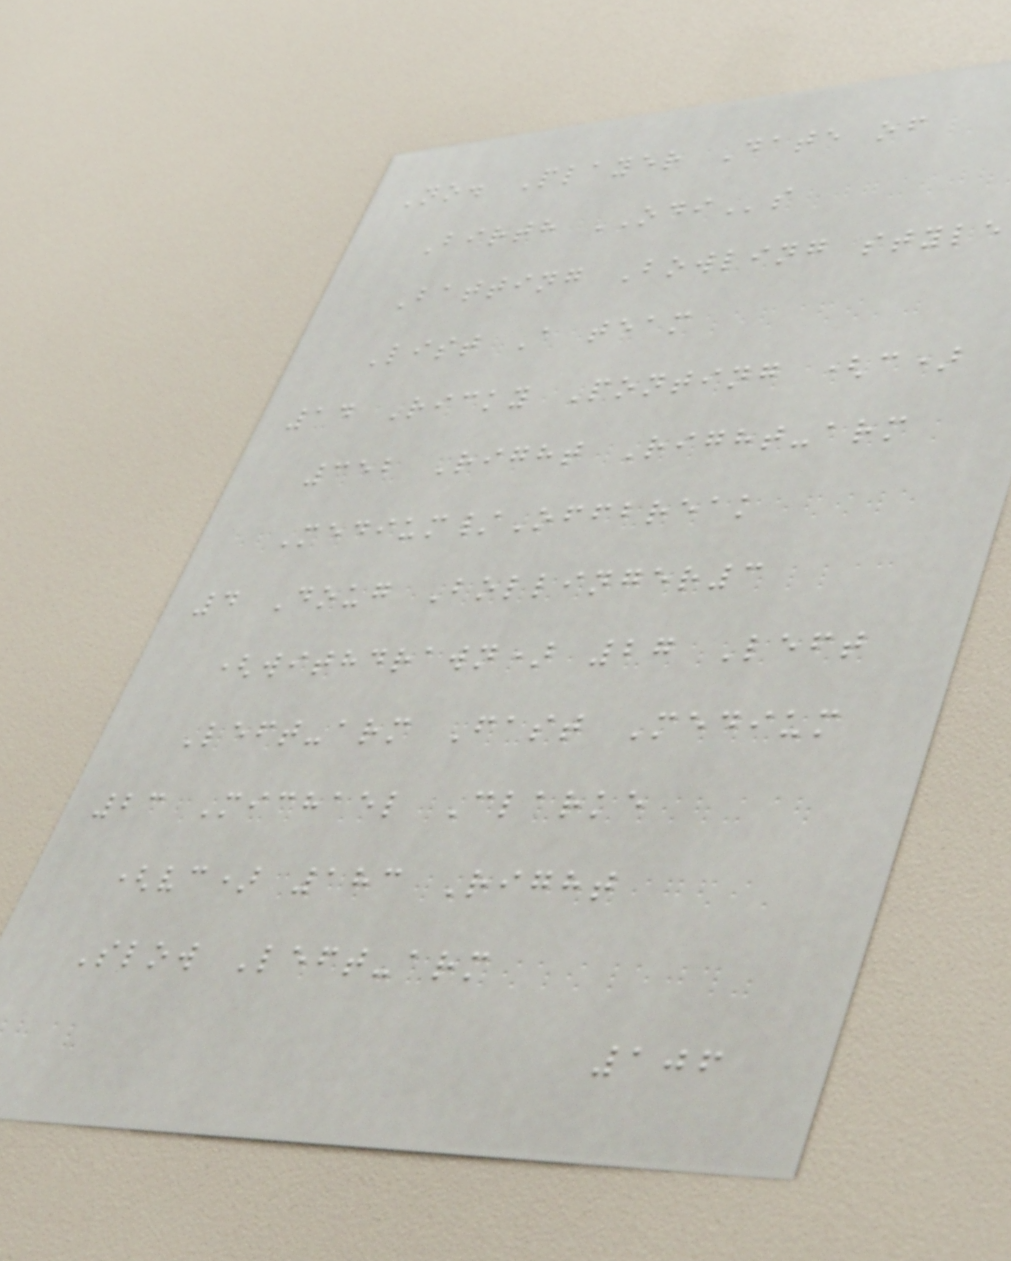No. Player Date of
Birth ODIs
Batting Bowling style
List A team
14 Ricky Ponting (c)
352 Right Right-arm
Medium/Offbreak
4 Doug Bollinger3
(withdrawn) 27 Left
Left-arm Fast Medium
23 Michael Clarke
(vc) 183 Right
Slow Left-arm
106
